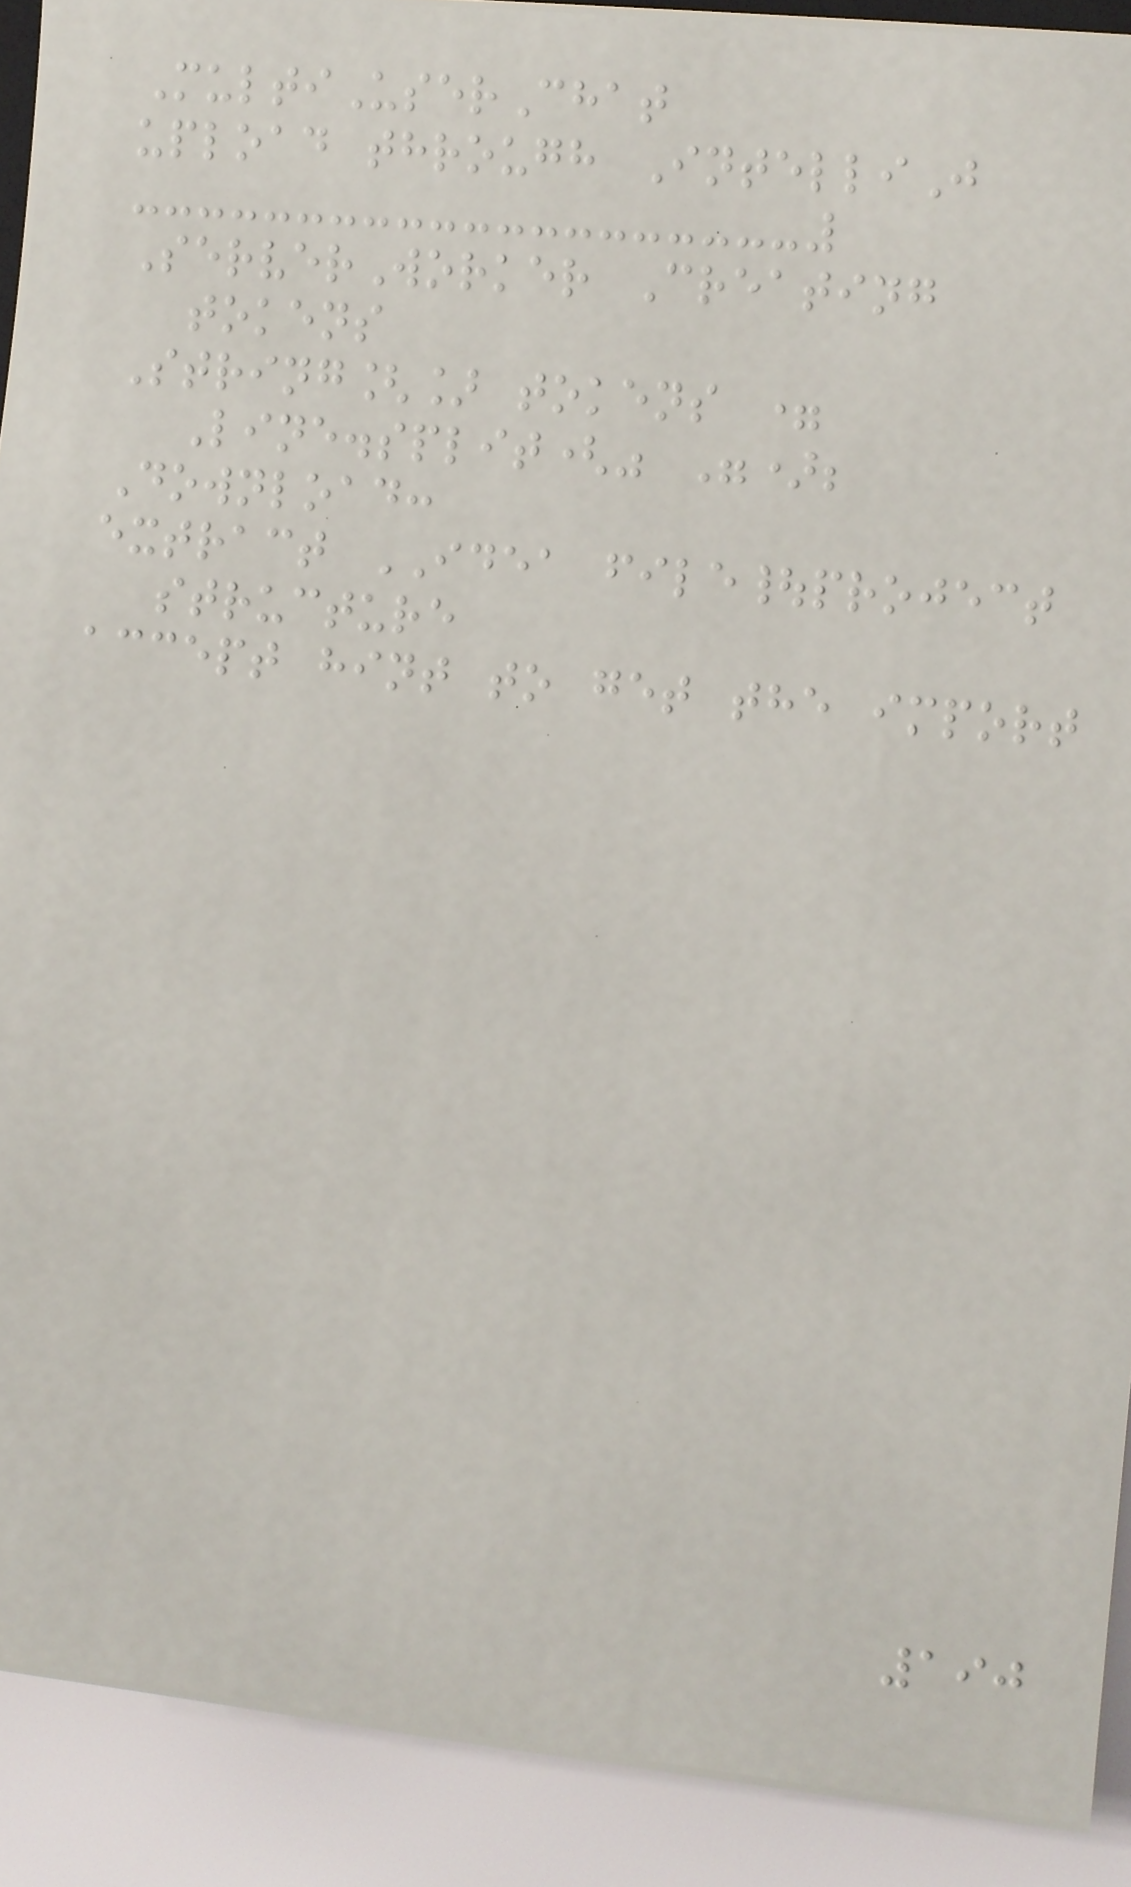MultiUserChat
upload through IntelliJ
ServerWorker Creating
tokens
String[] tokens =
Line.split(" ");
Download:
extract IDEA file|project
structure
accept hint to get the import
190
